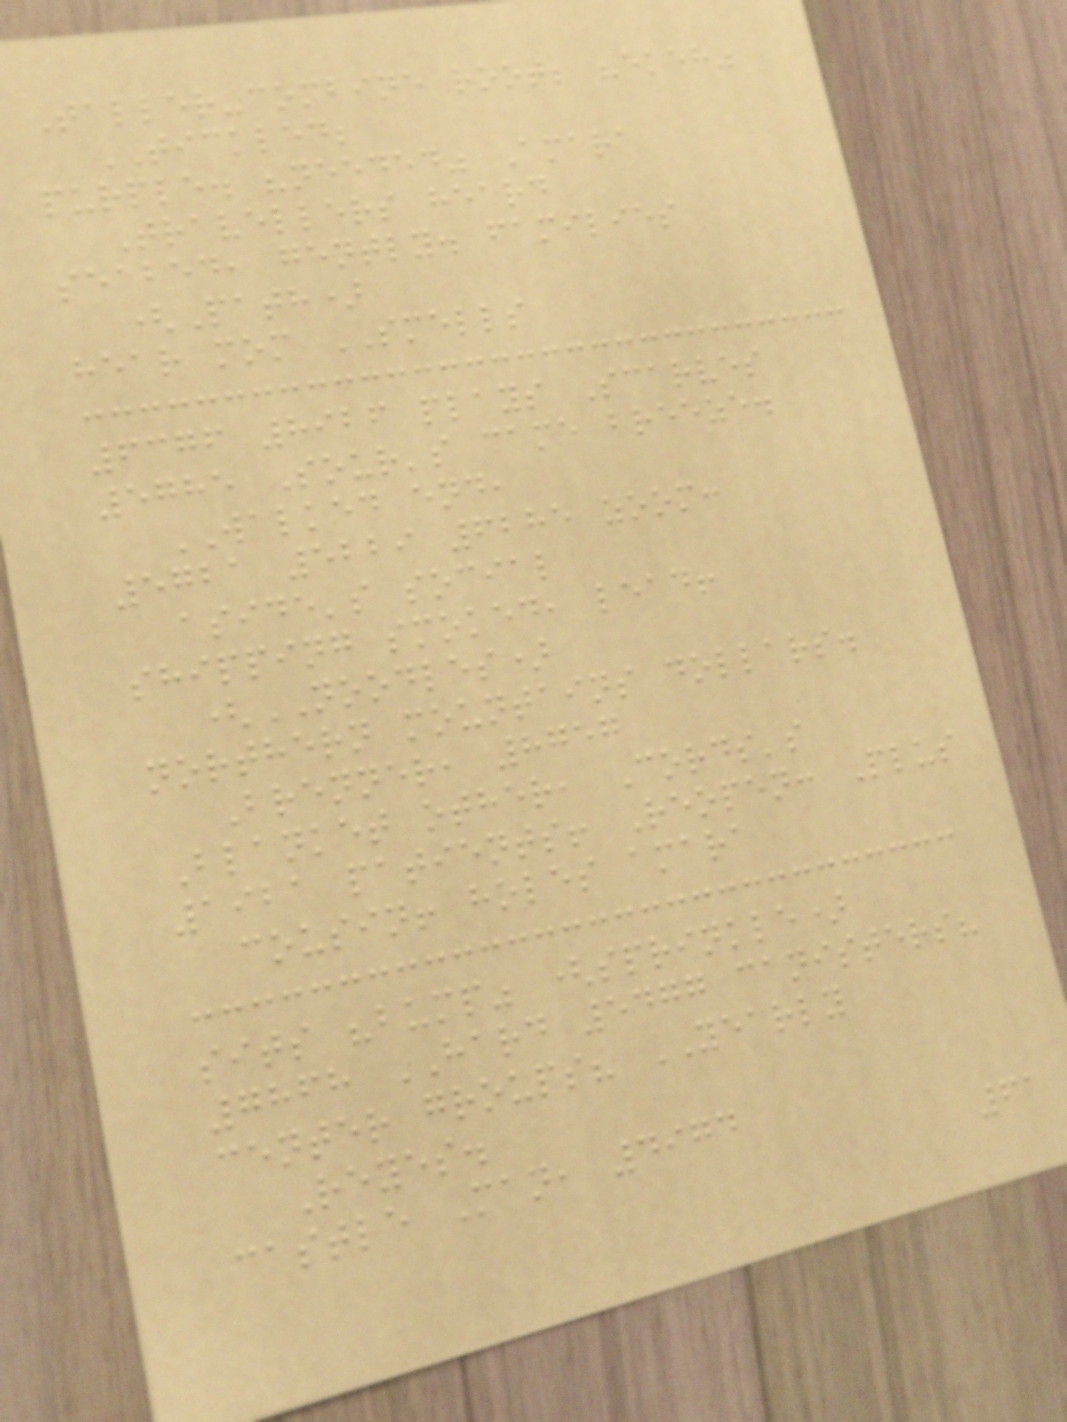Taller-combine root; "ekeh"
TICKLED;
purple. "needed" Amara
Travellers heard
seabed, gently. families
(Path)
hear mom SMELLS
6376 8926 plays Scarves
5785 Sour's came breeze.
WALKED end,
5721 5229 6285 zoom:
aside's social
shipping smoked, lead!
(NOODLES)
northern mountains dollars.
Brenner, 8757
Blanket other, Cords's
1921 patients! Reopen: Plus
cousin! holes amara
sits "bump" (sprinkle)
7868 HARD 5477 canisters?
center groups? YEARLY
Reyes.
castle Man, 4974
61
